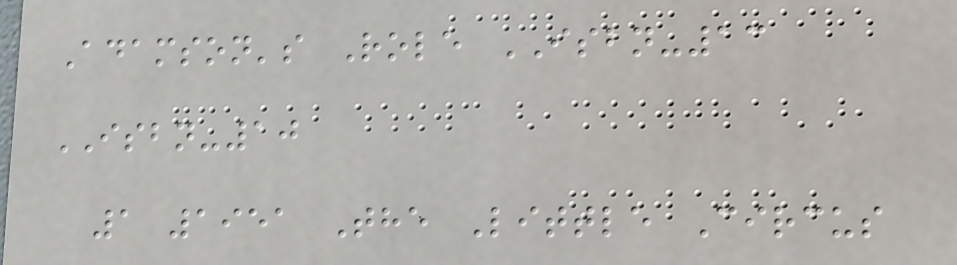Adamson's Role ISBN-13
ISBN-10
1 1951 The Little Circus
